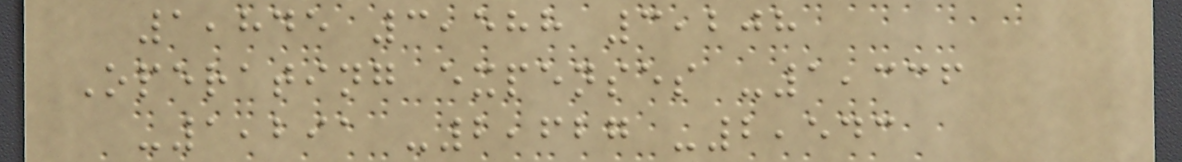1,845 3,588 3,208
Operating expenses -1,336
-1,291 -2,627 -2,543
